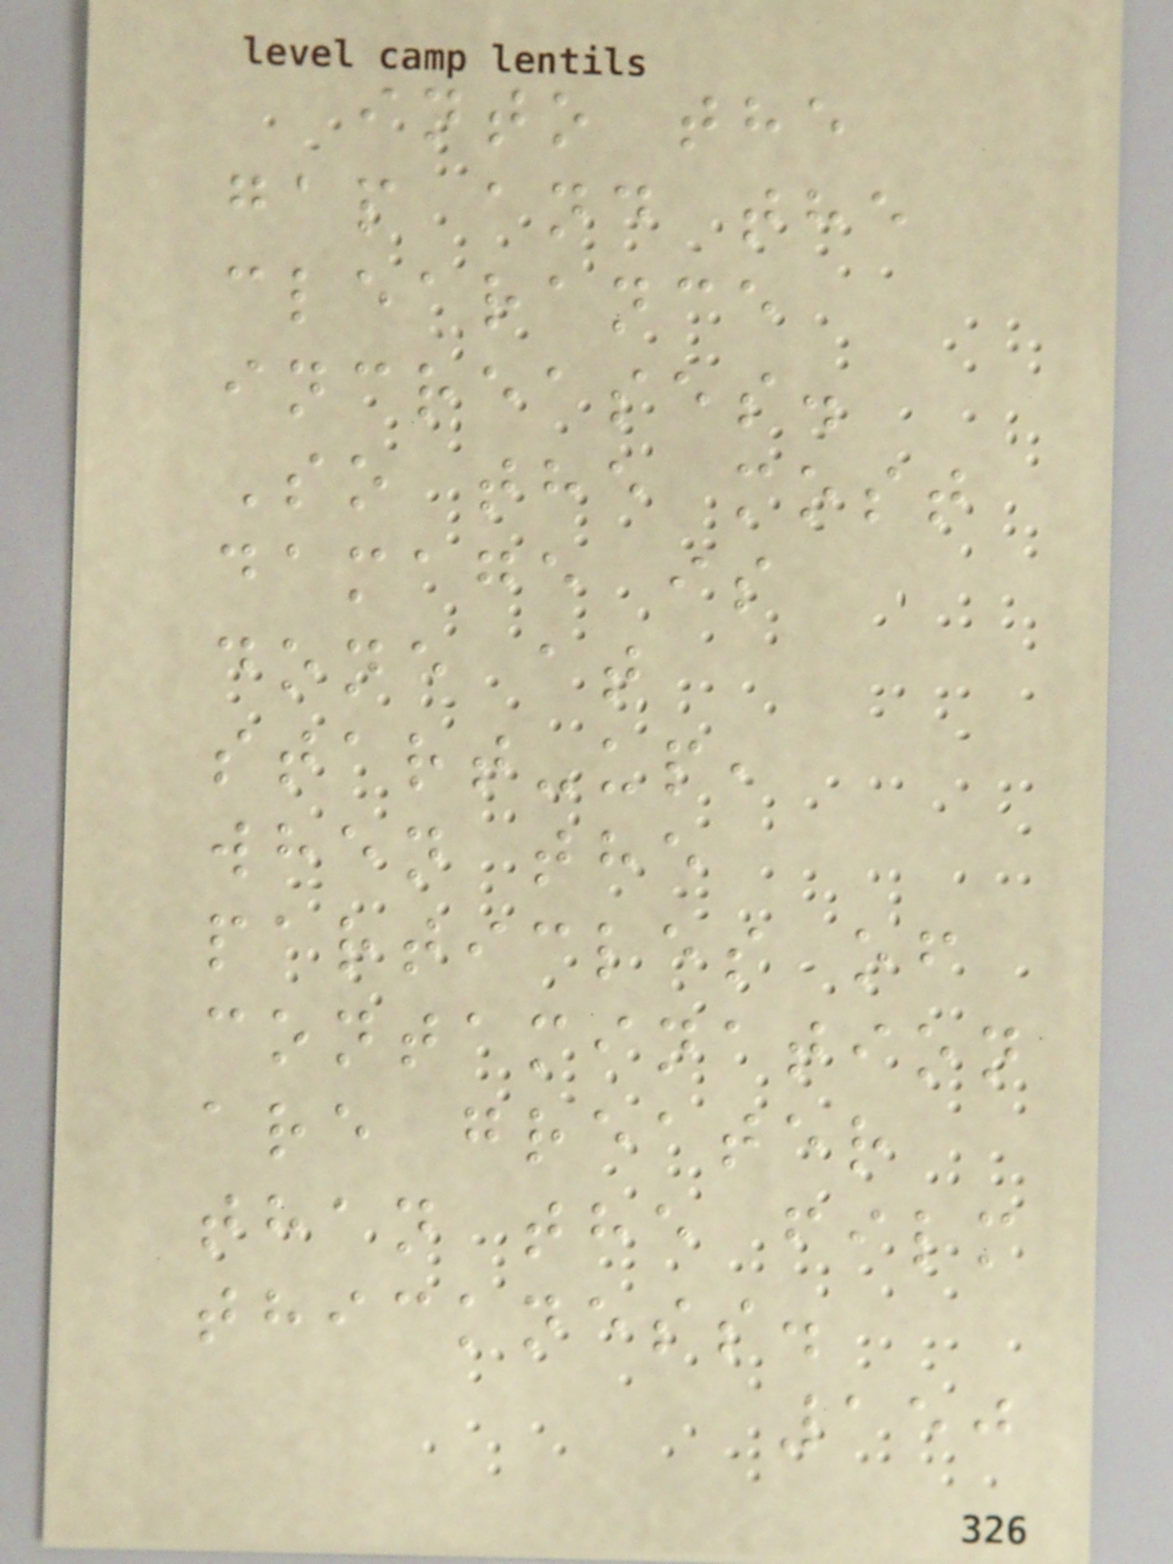into the
gap and the
clearance
increases.
So the most
damage is
done at
start-up,
when the
particles of
contamination
are greater
than the film
thickness.
150
